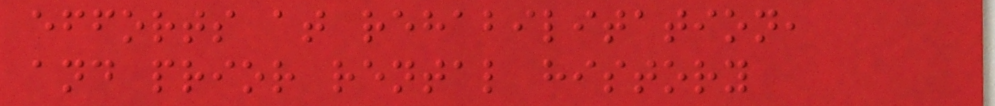efforts at rehabilitation,
and prior rental history
